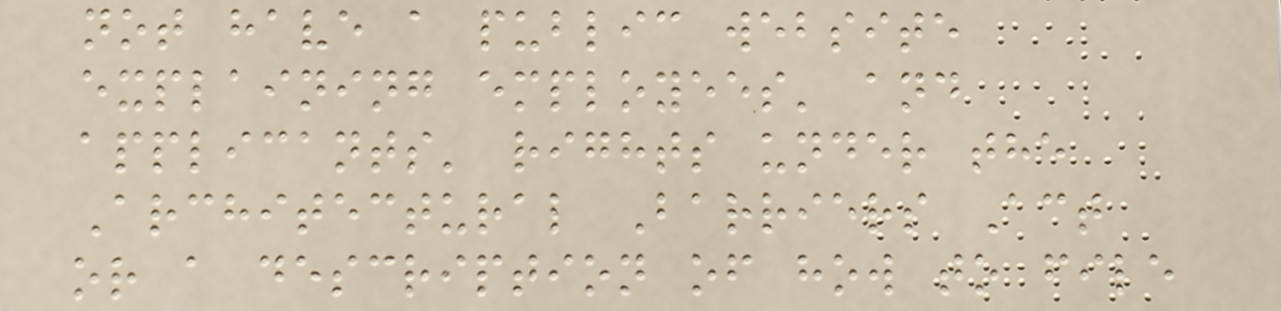not have a public website
explaining employees' and
applicants' rights under the
Architectural Barriers Act
or a description of how to file
